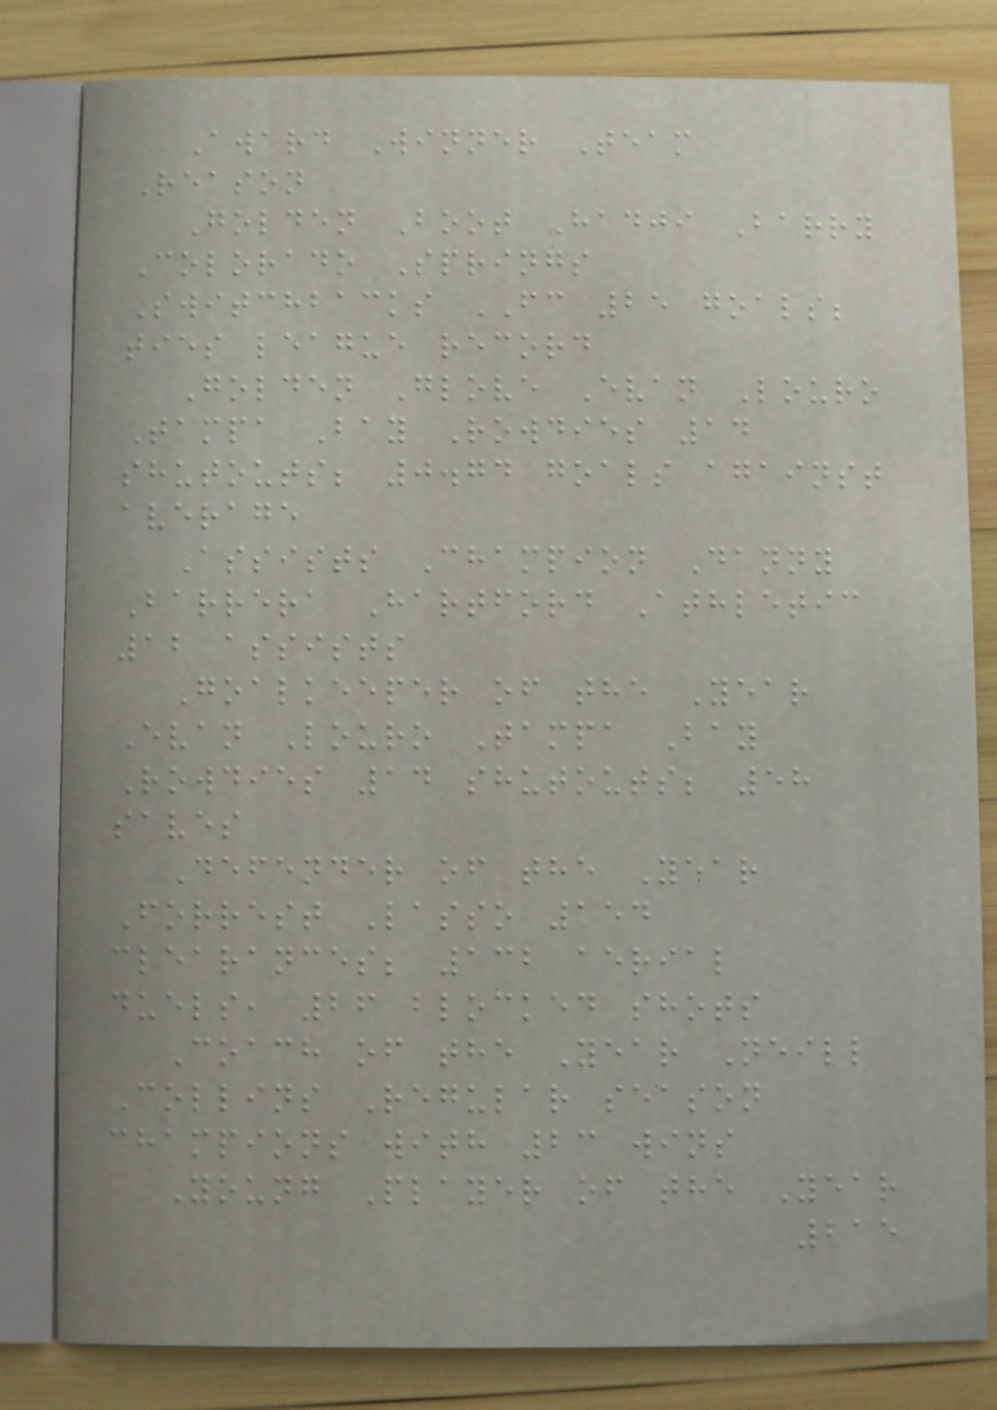Award Winner Team
Reason
Golden Boot Hadji Barry
Colorado Springs
Switchbacks FC 25 goals;
ties league record
Golden Glove Evan Louro
Tampa Bay Rowdies 14
shutouts; 0.74 goals against
average
Assists Champion Danny
Barrera Hartford Athletic
12 assists
Goalkeeper of the Year
Evan Louro Tampa Bay
Rowdies 14 shutouts; 58
saves
Defender of the Year
Forrest Lasso 154
clearances; 132 aerial
duels, 26 blocked shots
Coach of the Year Neill
Collins Regular season
champions with 23 wins
Young Player of the Year
215
